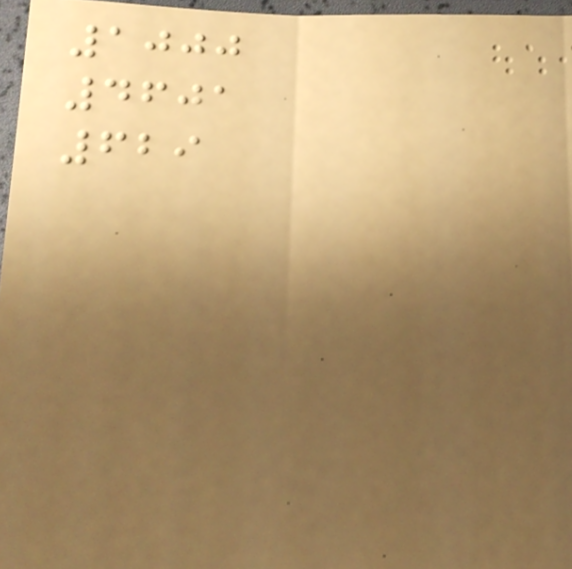1000
4601
629
